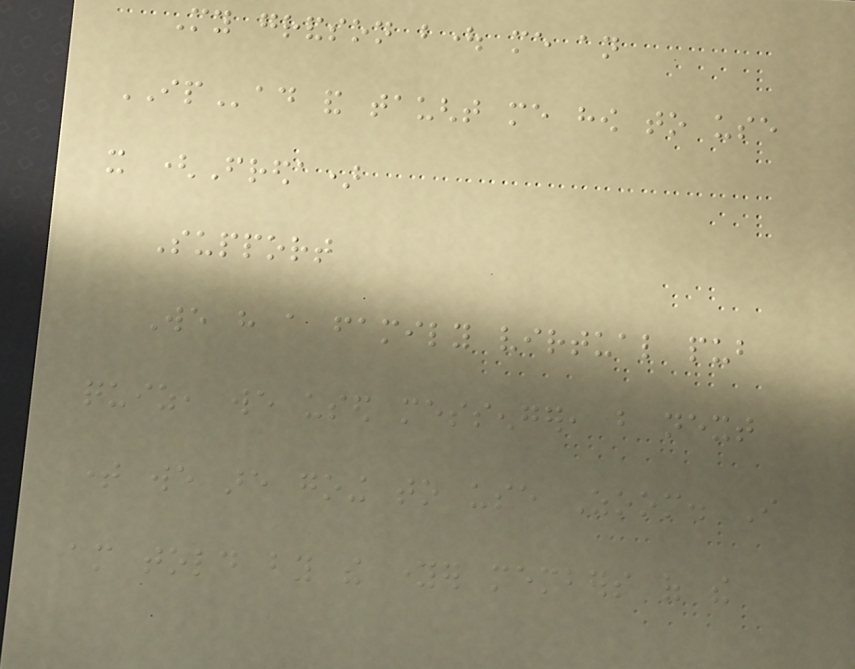My grandson bought me an
IPad and taught me how to use
it (Freda)
Support
We have a family virtual pub
quiz, we used messenger, but next
time we are going to use Zoom. I
am told by the younger members of the
